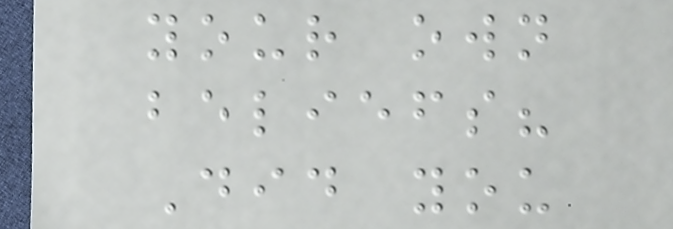your own
beliefs?
Did you
